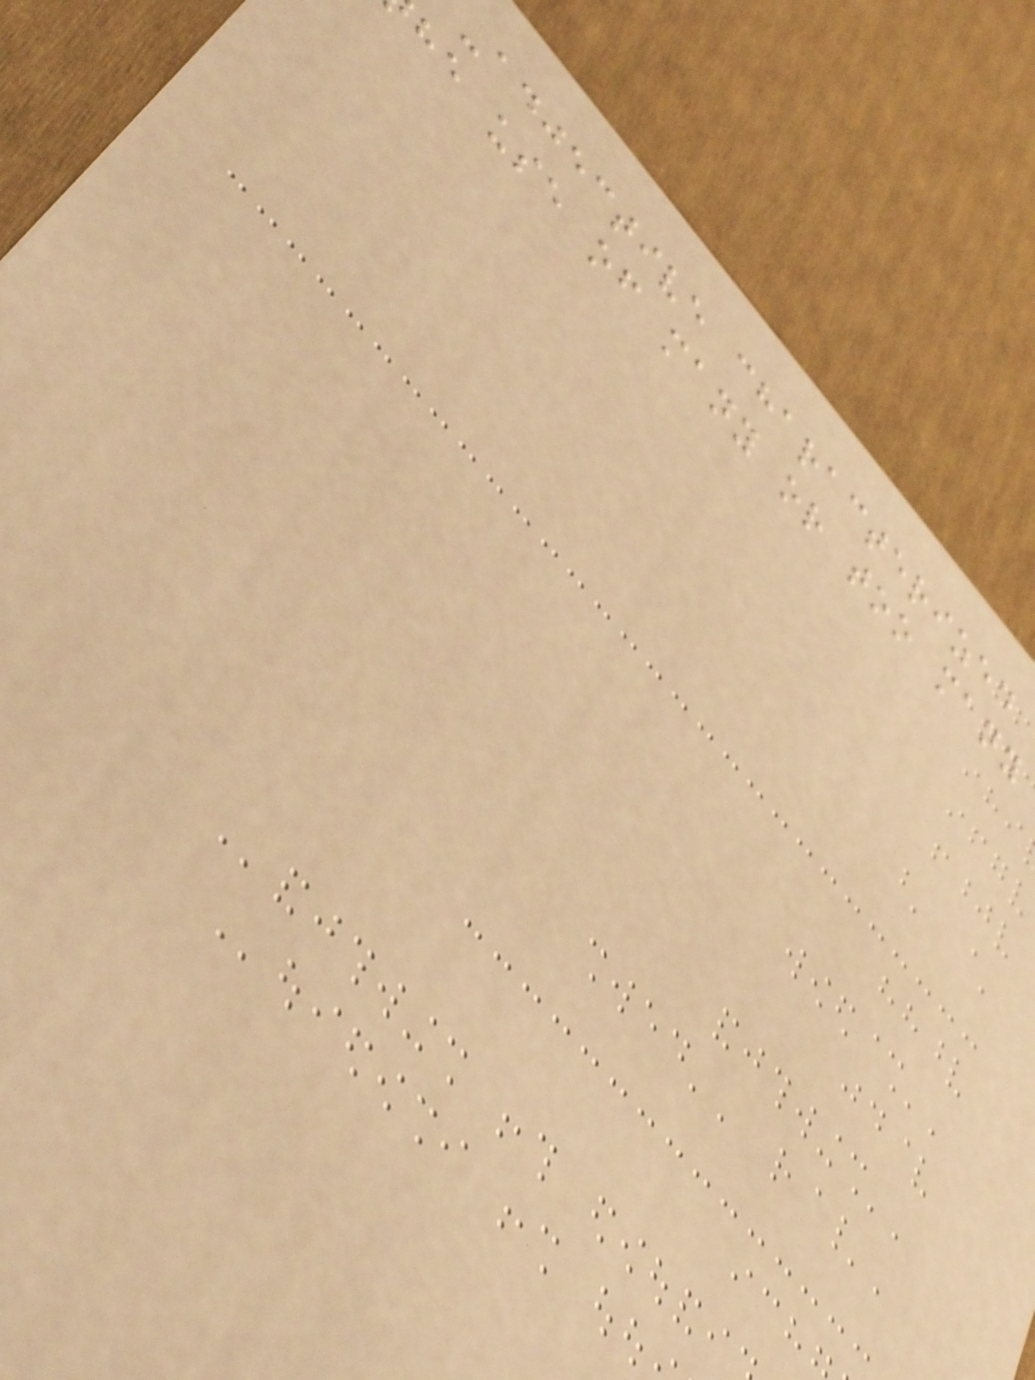-adjective characterized
he use of many or too many
